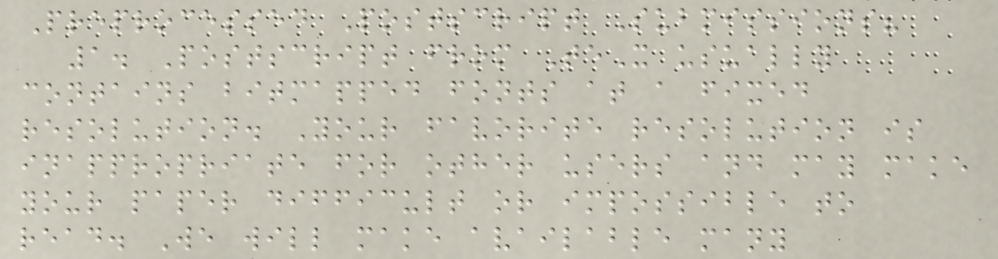Preprocessed Postscript Submissions?
1. Postscript from TeX usually
contains bitmapped fonts at a fixed
resolution. Your favorite resolution is
inappropriate for other users and may make
your paper difficult or impossible to
read. We will make available many
